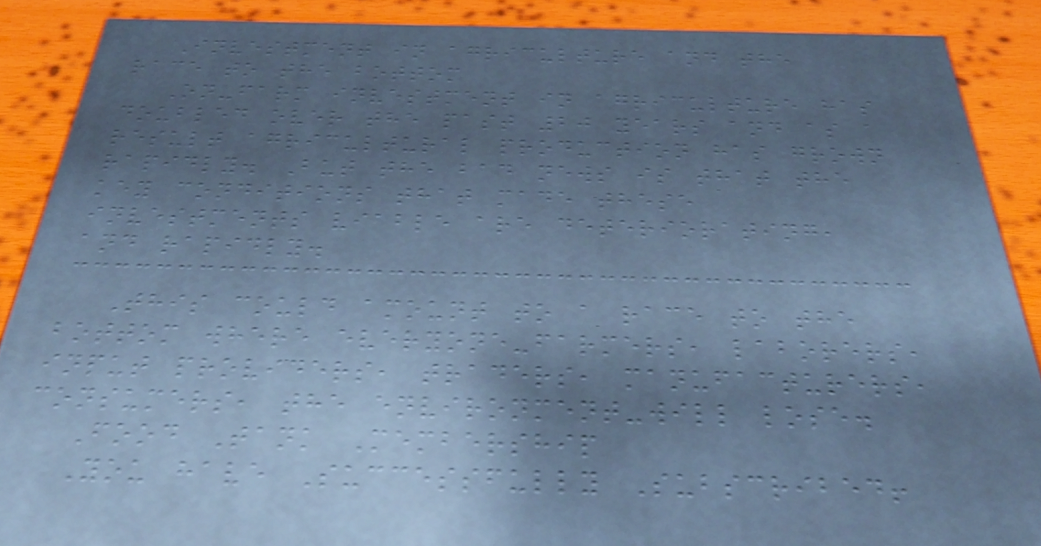Investment in agriculture and the
race to the bottom
On-farm investment in agriculture has
doubled over the past 20 years and as a
result agricultural production has grown
rapidly. But the bad news is that the
key conditions that made these
investments viable are deteriorating,
and rapidly.
This could amount to a race to the
bottom where everyone-farmers, laborers,
input providers, traders, manufacturers,
consumers, the environment-will lose.
Food Tank Membership
You have Successfully Subscribed!
